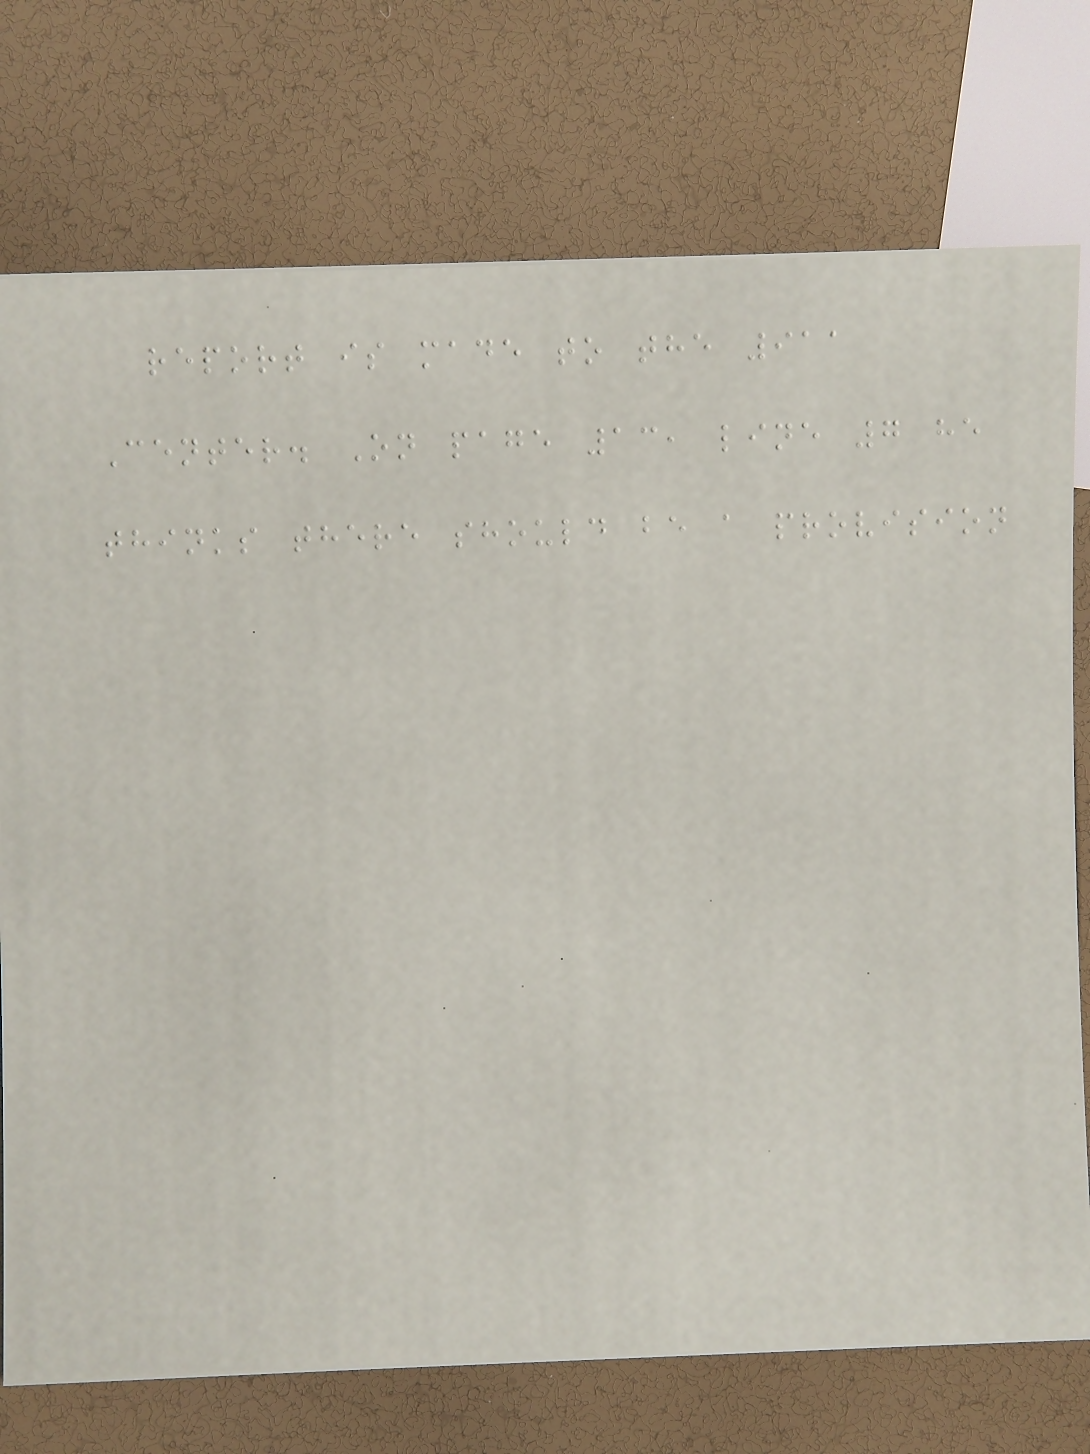report is made to the 911
Center. On page 13, line 7 he
thinks there should be a provision
